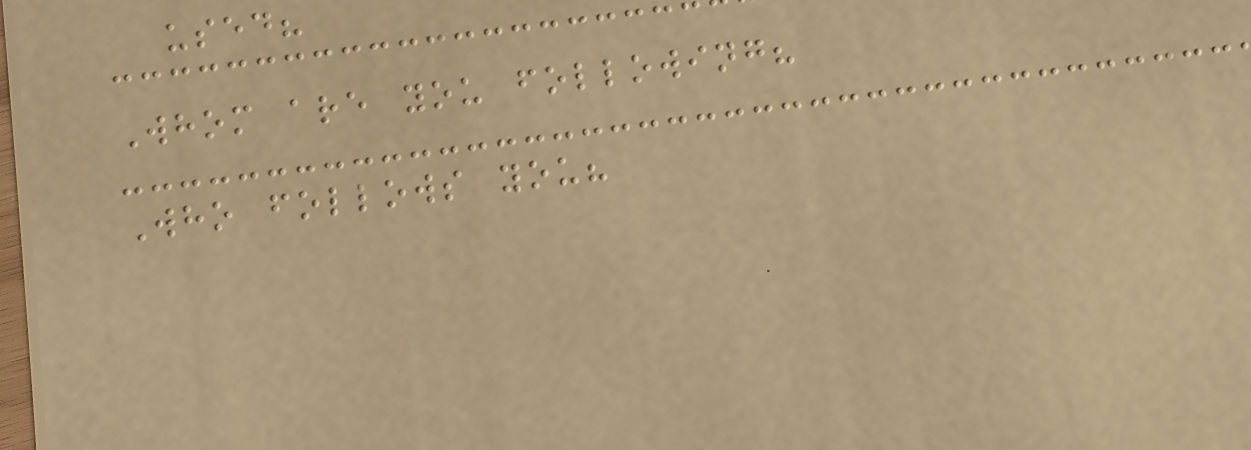used?
Whom are you following?
Who follows you?
